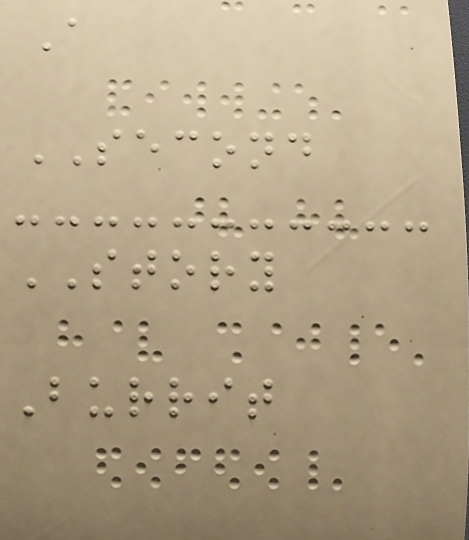A
SECOND
STORY
Burrit
